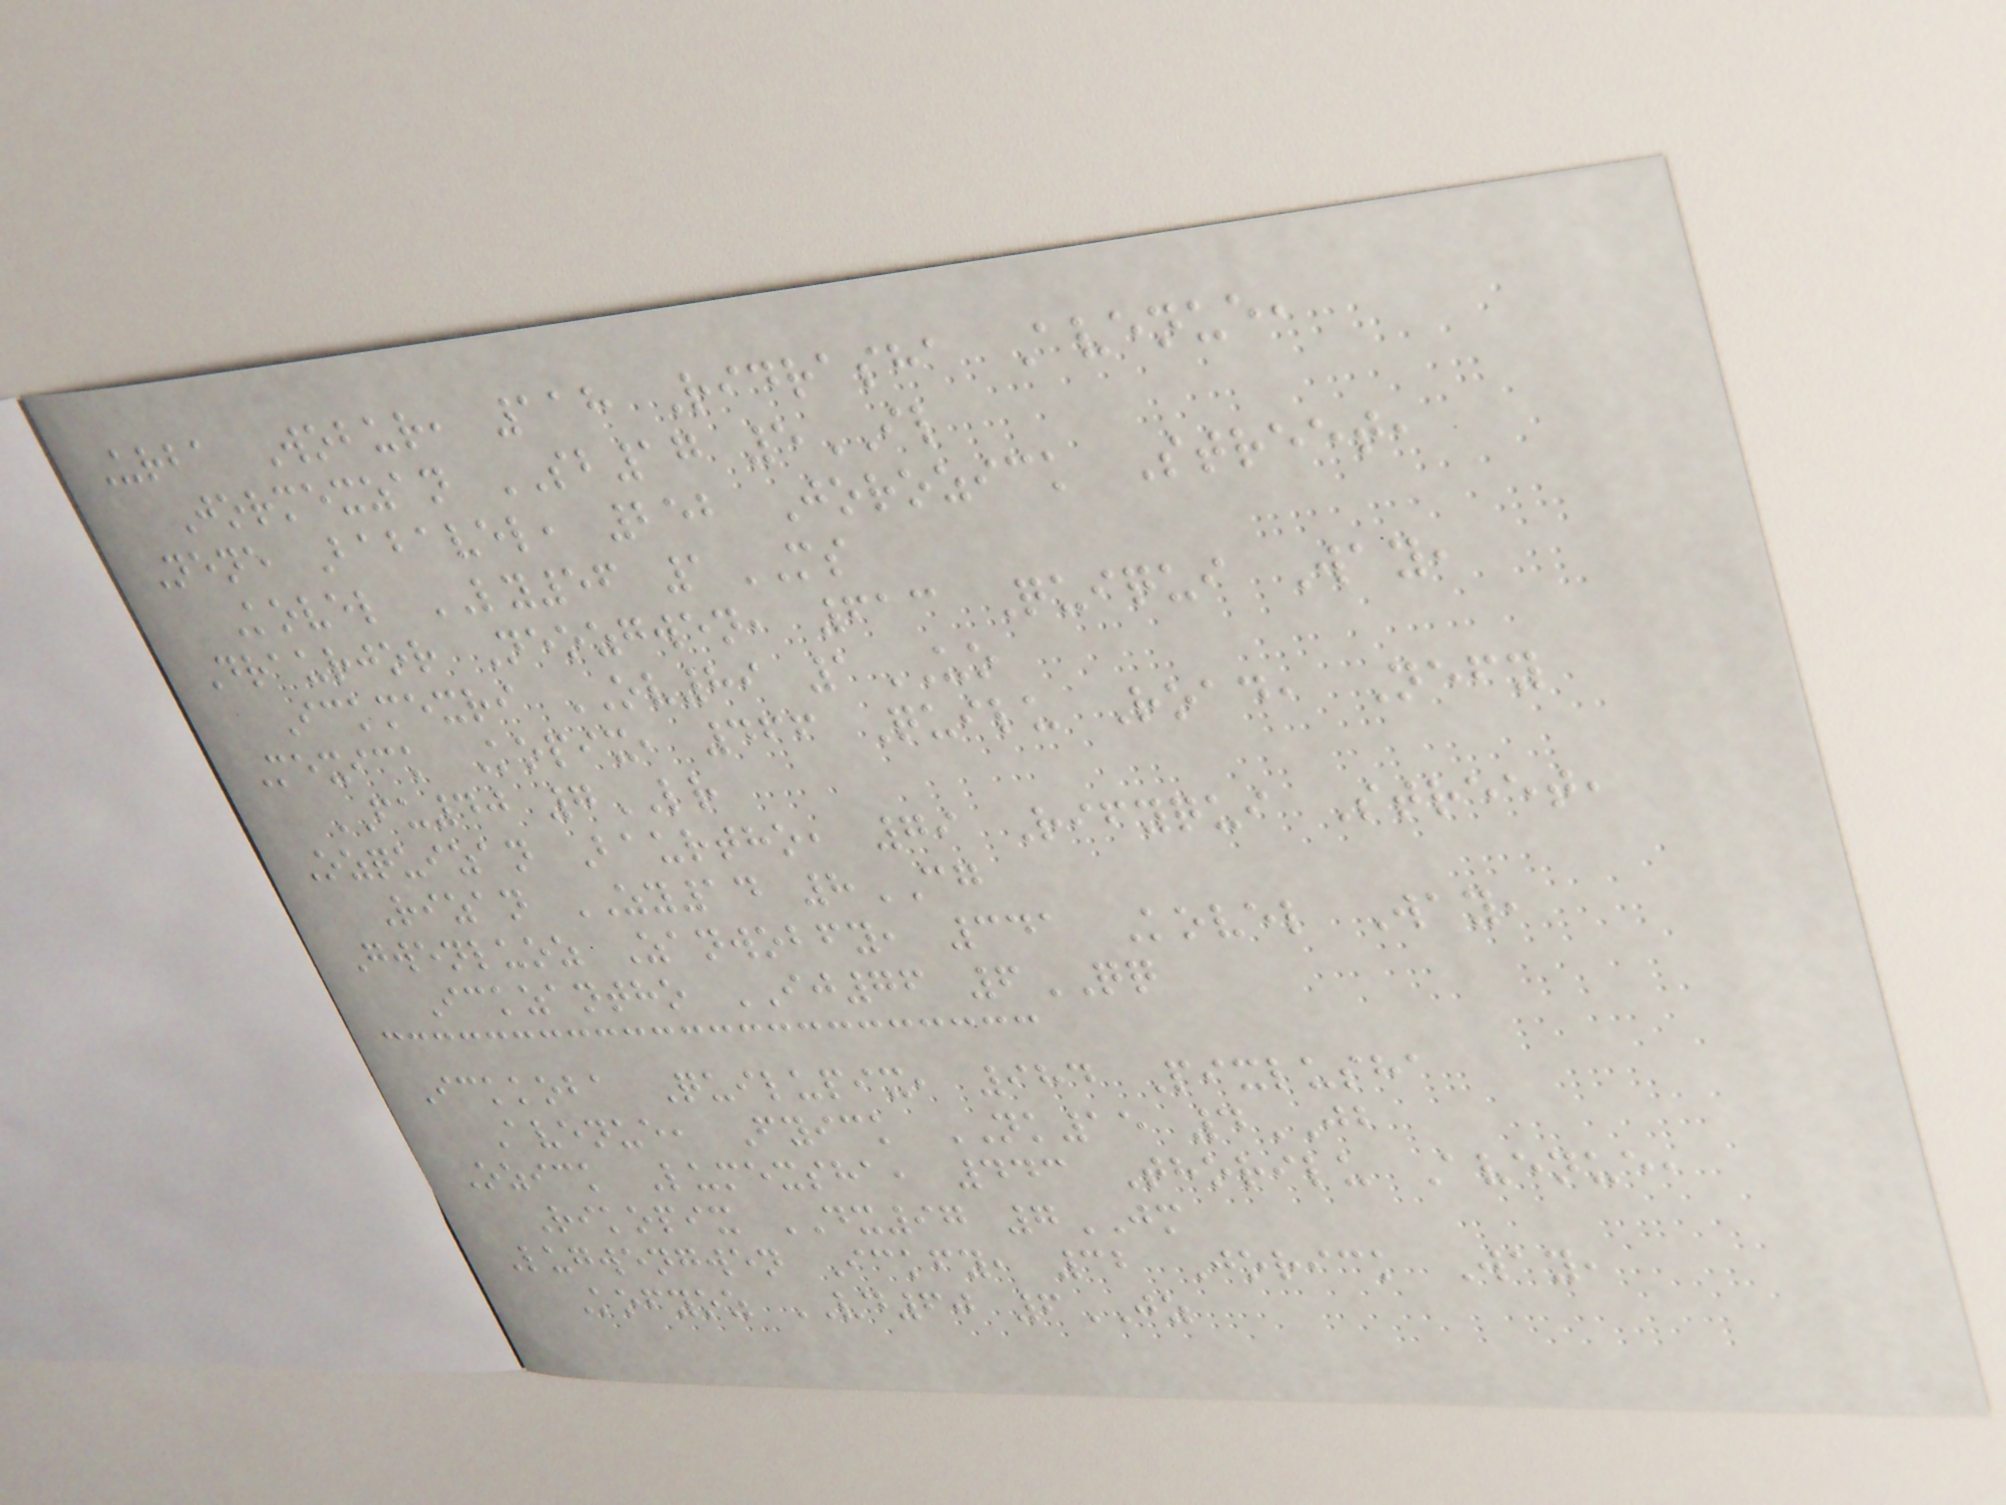Urba Wobur, 118 Ridrasha Avenue,
Jormexzan SB17 5IL
Nene Babavel, 252 Jorozick Street,
Kovel LY56 1MS
Draurjor Neozgwen, 613 Quiqui Way,
Ickmexri OV89 1UO
Mexick Kopix, 466 Quilu Road, Nefy
FU40 7LR
Ozquizan Baurtho, 79 Rifyqui Street,
Rizan ZY14 8CG
Gwenluoz Zanwobfy, 341 Kovel Way,
Ickzantho IJ76 6QQ
Ickkoba Quilupix, 984 Pixlusha
Avenue, Fyick NK15 4JB
Ozick Lumexsha, 443 Thorilu Avenue,
Rikopix DX97 7JM
Lugwengwen Ickfy, 32 Jorick Way,
Kofyoz VD60 6JZ
